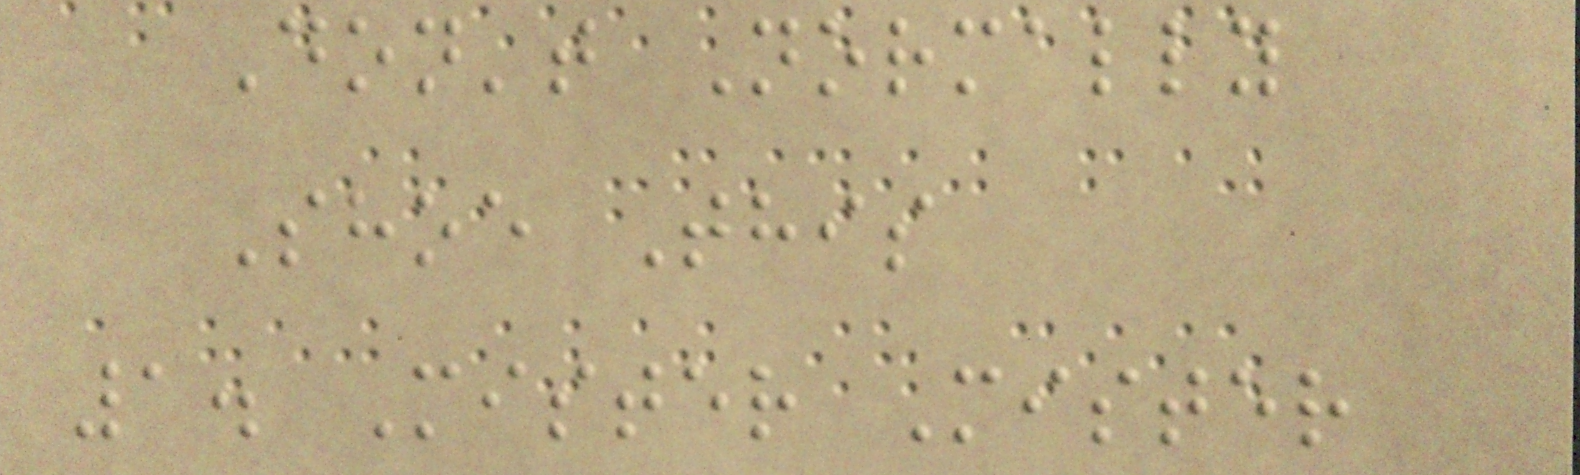Don't Normally
Shoe This
1. Mister Mister
